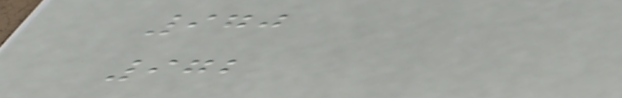970
972
